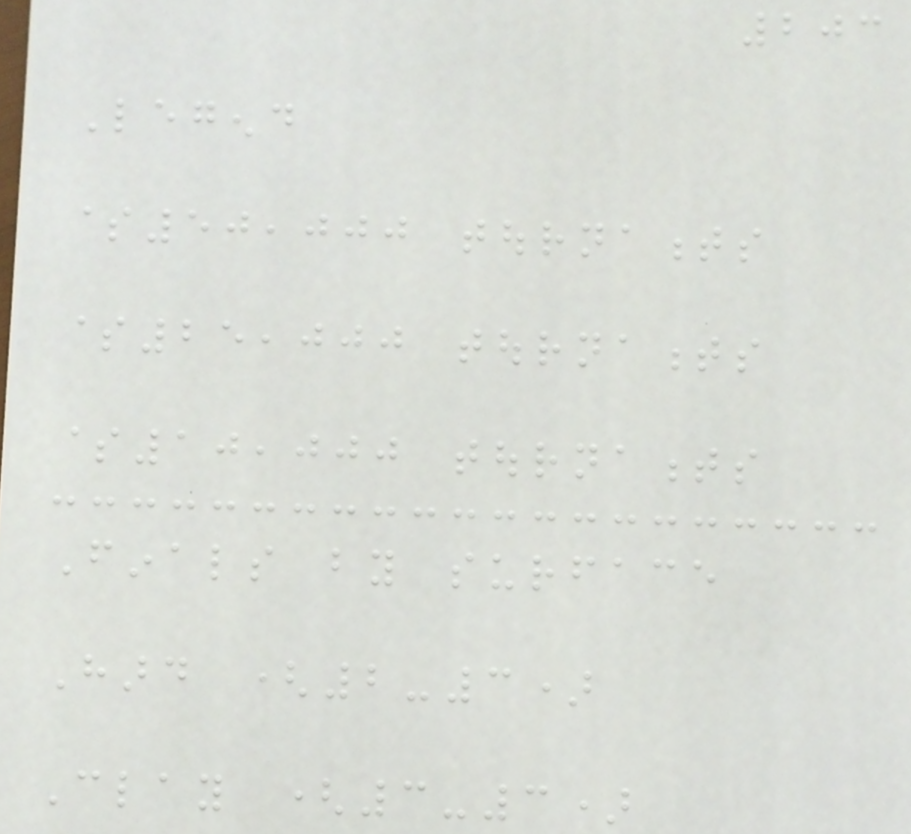203
Legend
$50,000 tournaments
$25,000 tournaments
$10,000 tournaments
Finals by surface
Hard (2-3)
Clay (3-3)
